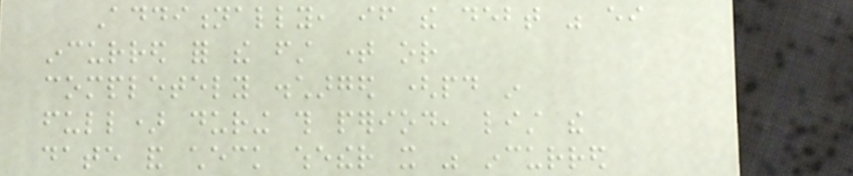Additionally, if the debt was either
incurred for the first time or
completely discharged (paid in
full) during this period, list the
date and check whether it was incurred
